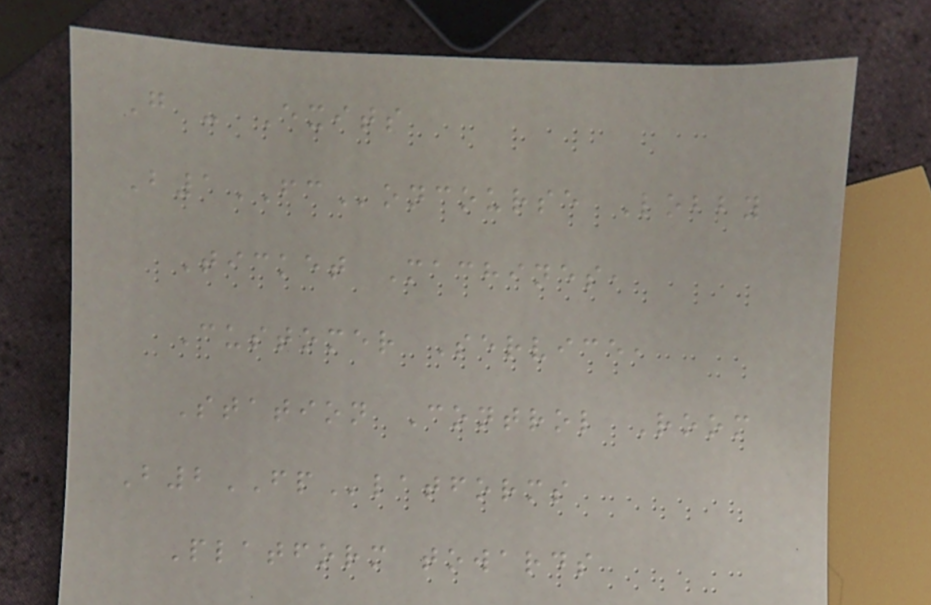G - Exits
B1FConcourse Lobby
Ticket Machines,
Customer Service,
Station Control Room
B2FPlatforms
Platform towards
